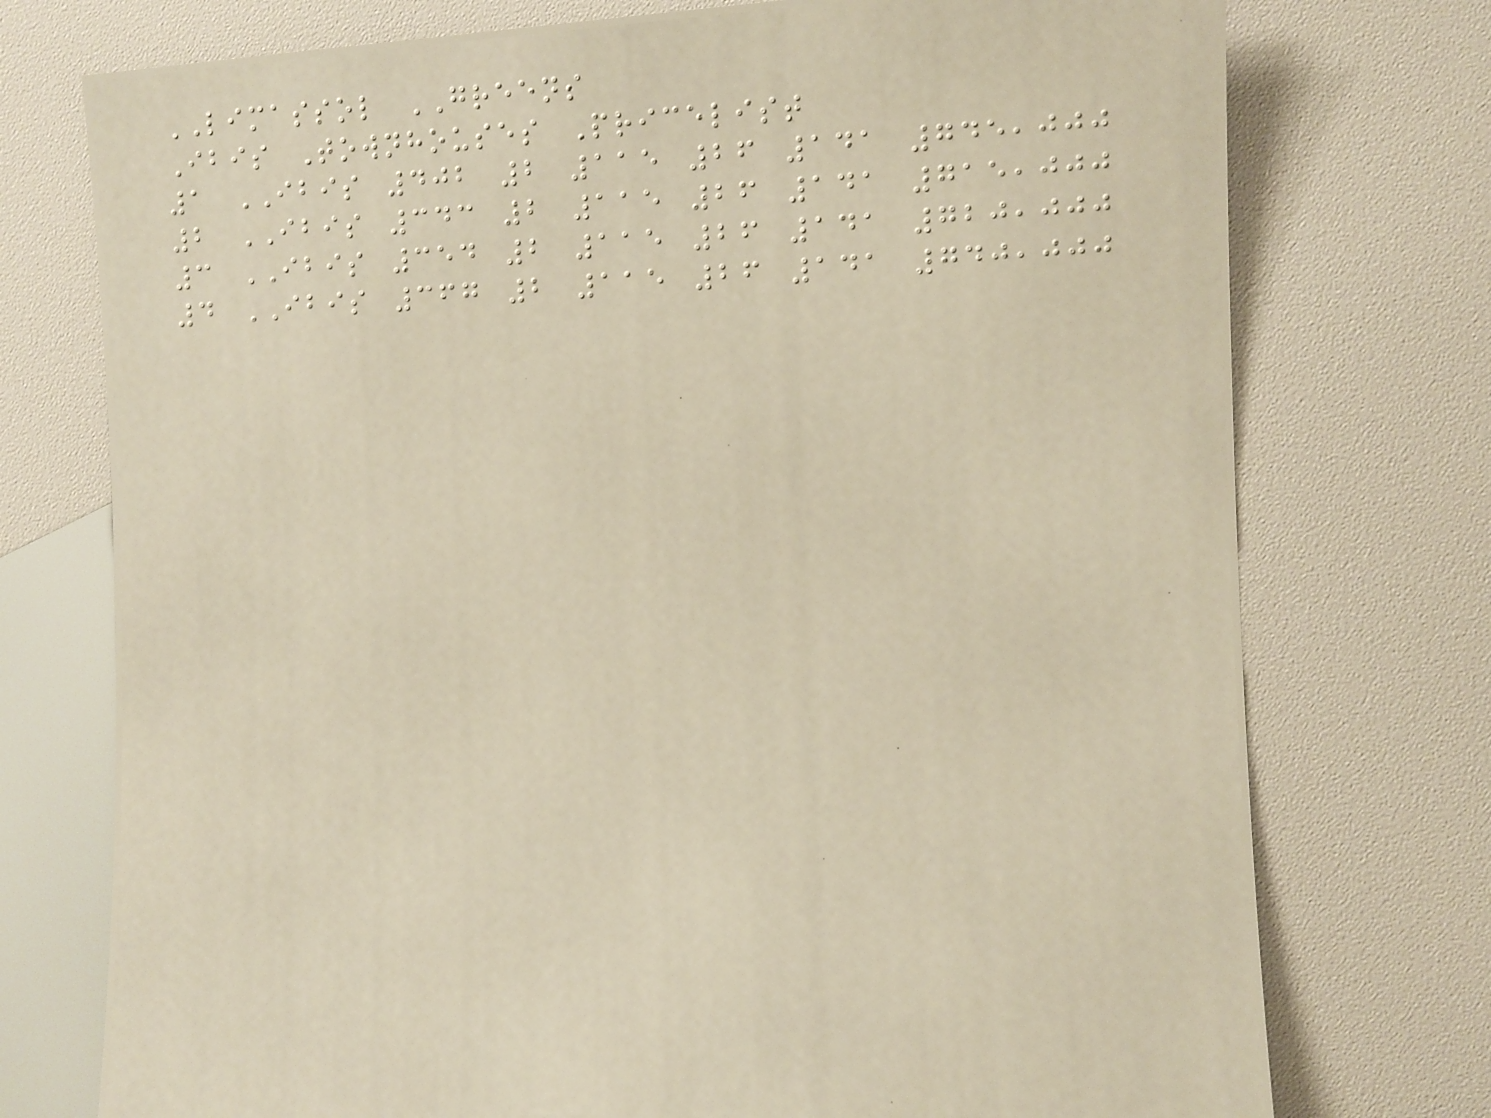LIMASSOL GREENS
Ibis Townhouses Pricelist
1 IBIS 402 2 115 26 141 745,000
2 IBIS 343 2 115 26 141 715,000
3 IBIS 354 2 115 26 141 720,000
4 IBIS 367 2 115 26 141 740,000
